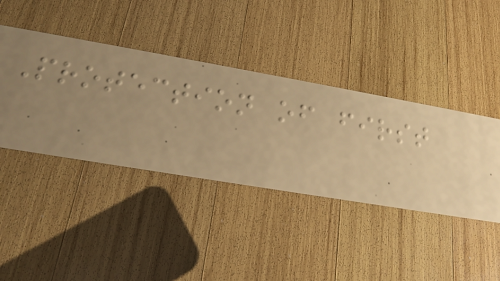Protection of first
